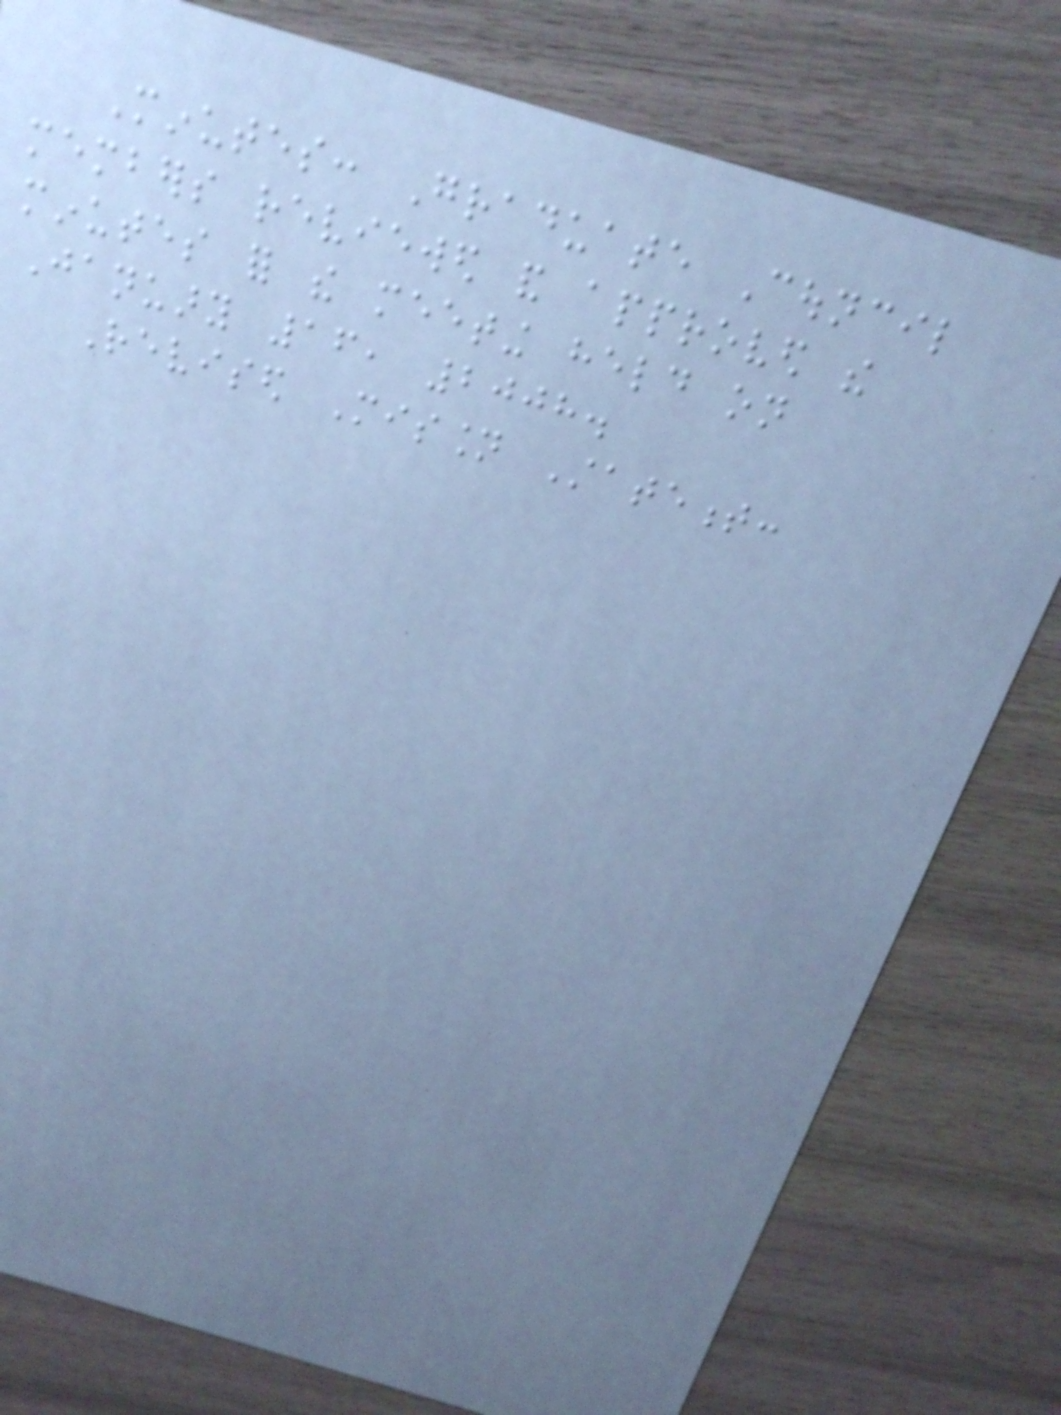Minutes: Graduate Council
members reviewed and approved the
minutes for the meeting held on
January 16, 2008.
Revised Mission Statement:
